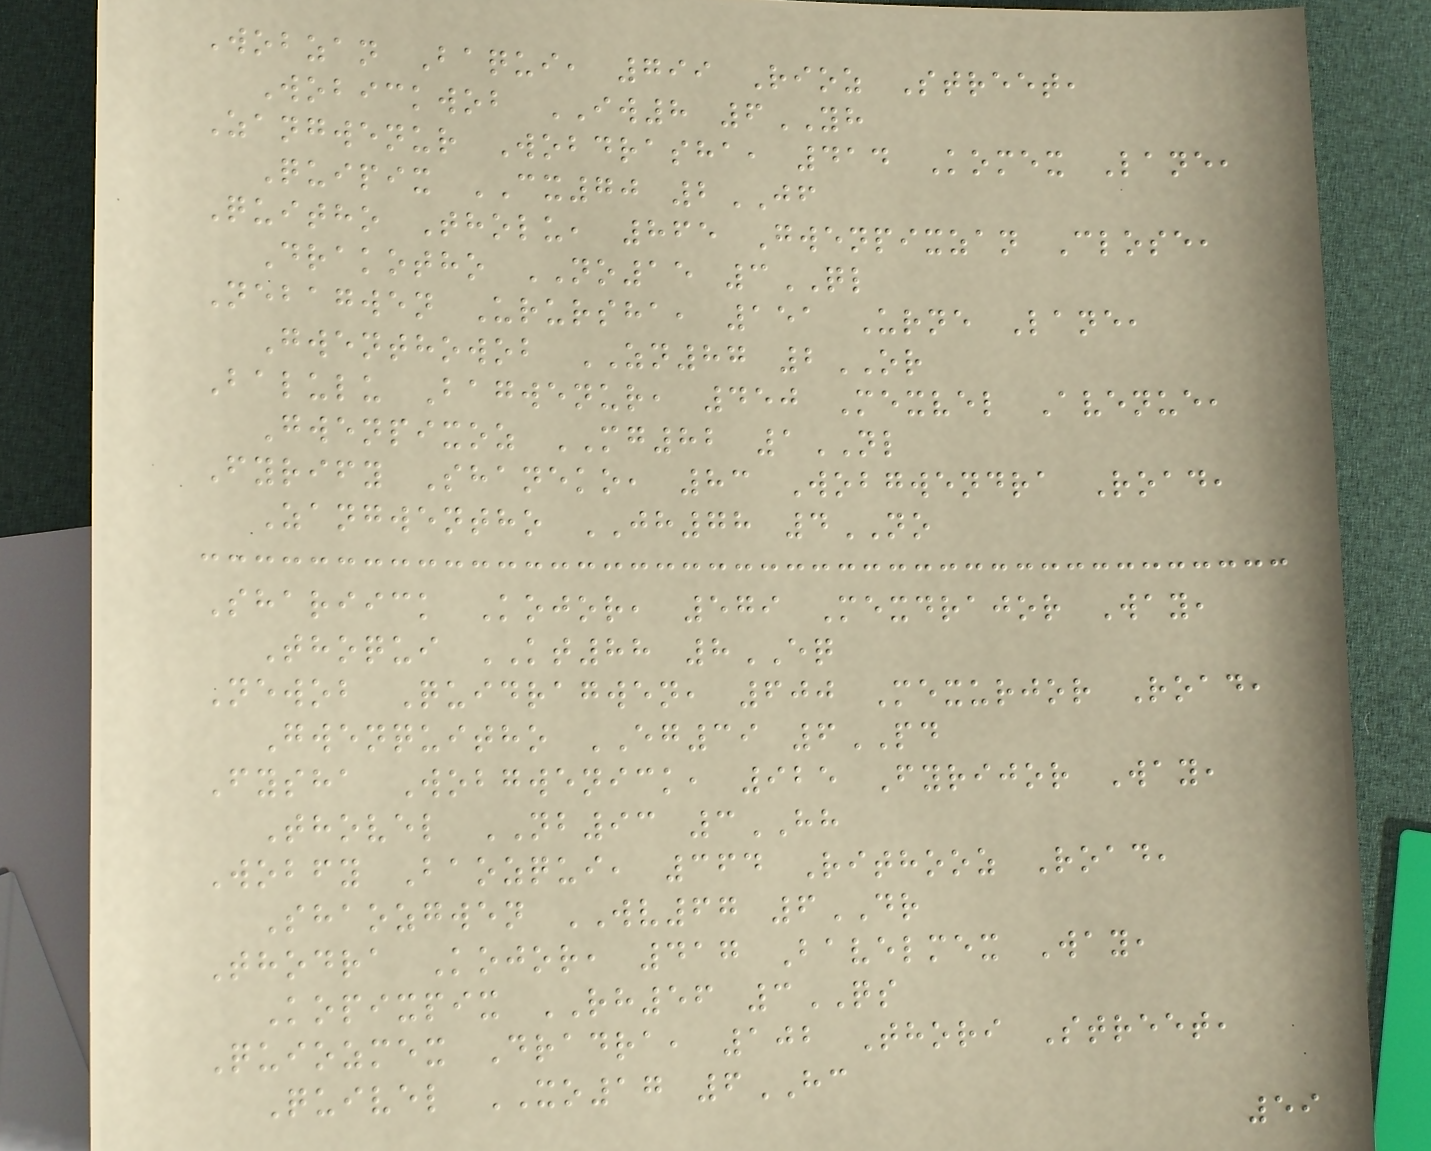Wobzan Baqui, 799 Rioz Street,
Wobickwob IW8 6YH
Zangwenur Wobdrasha, 414 Komex Lane,
Quipix CX70 2JF
Quitho Tholu, 865 Gwenpixzan Close,
Drakotho NO15 3QL
Nebagwen Urursha, 151 Urne Lane,
Gwenthowob ZN87 2OR
Balulu Bagwenur, 450 Mexvel Avenue,
Gwenpixoz MG82 1NL
Fyrify Shaneko, 83 Wobgwendra Road,
Zangwentho JH78 4NO
Shariick Kojor, 579 Mexdrajor Way,
Thoqui KT88 8EQ
Newob Quidragwen, 600 Mexurjor Road,
Gwenquitho EG39 6PD
Fysha Wobgwenick, 925 Fyrijor Way,
Thovel NB93 3HH
Wobfy Baozqui, 364 Rithooz Road,
Shaozgwen WV67 6DR
Thodra Kojor, 417 Bavelmex Way,
Kopixpix RH56 3QS
Quiozmex Dradra, 102 Thori Street,
Quivel XO17 6HC
59
